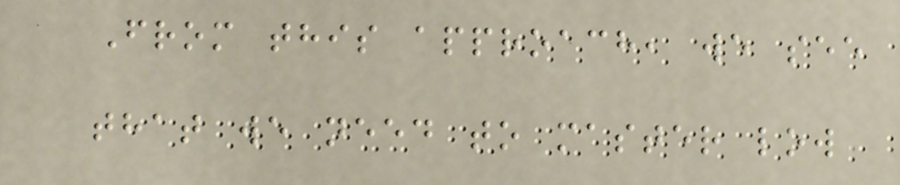From this approach, we see
that we need to master low
